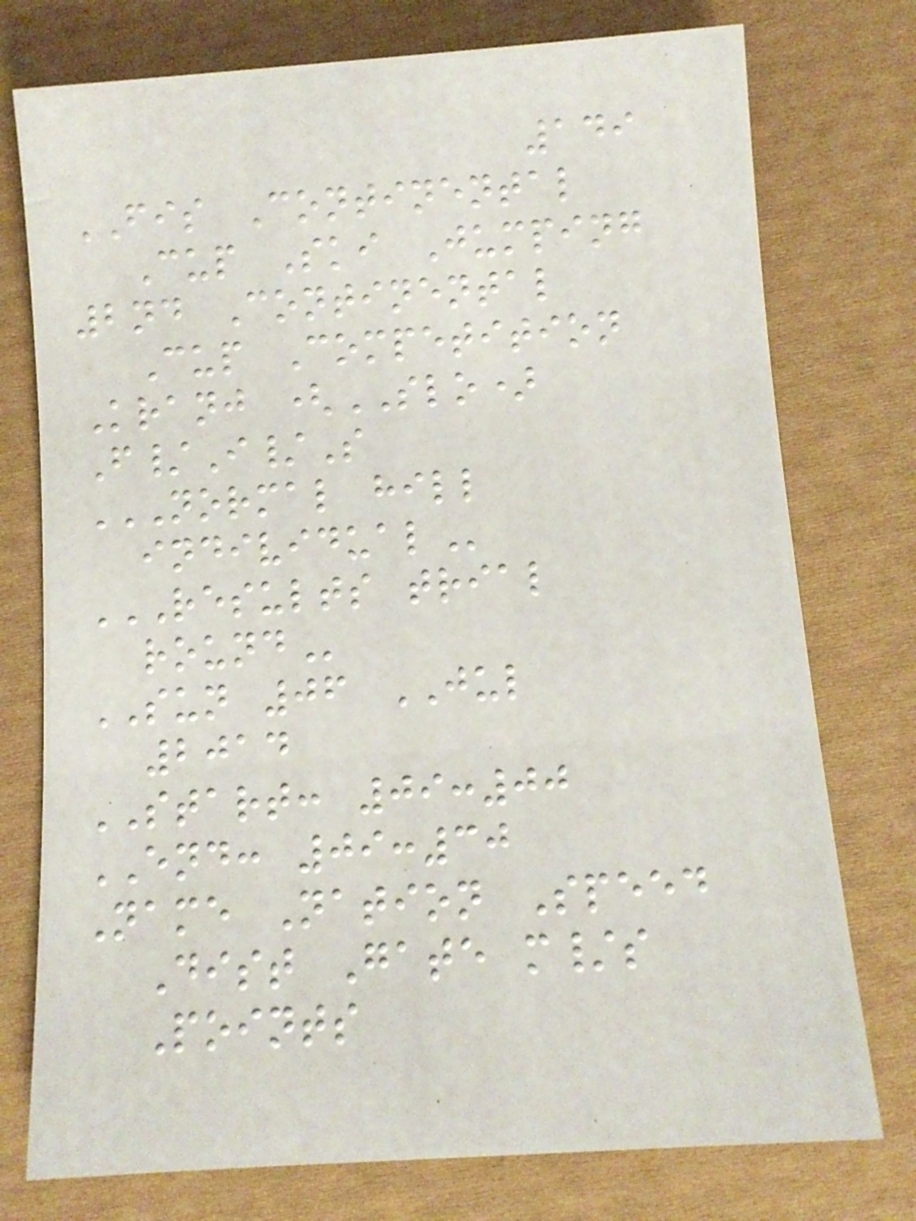149
FIS Continental
Cup Ski Jumping
2nd Continental
Cup Competition
Kranj (SLO)
F/I/S
NORMAL HILL
INDIVIDUAL
RESULTS TRIAL
ROUND
SUN 06 JUL
2014
START: 09:00
END: 09:30
Name Nation Speed
Dist Gate m/s
Points
